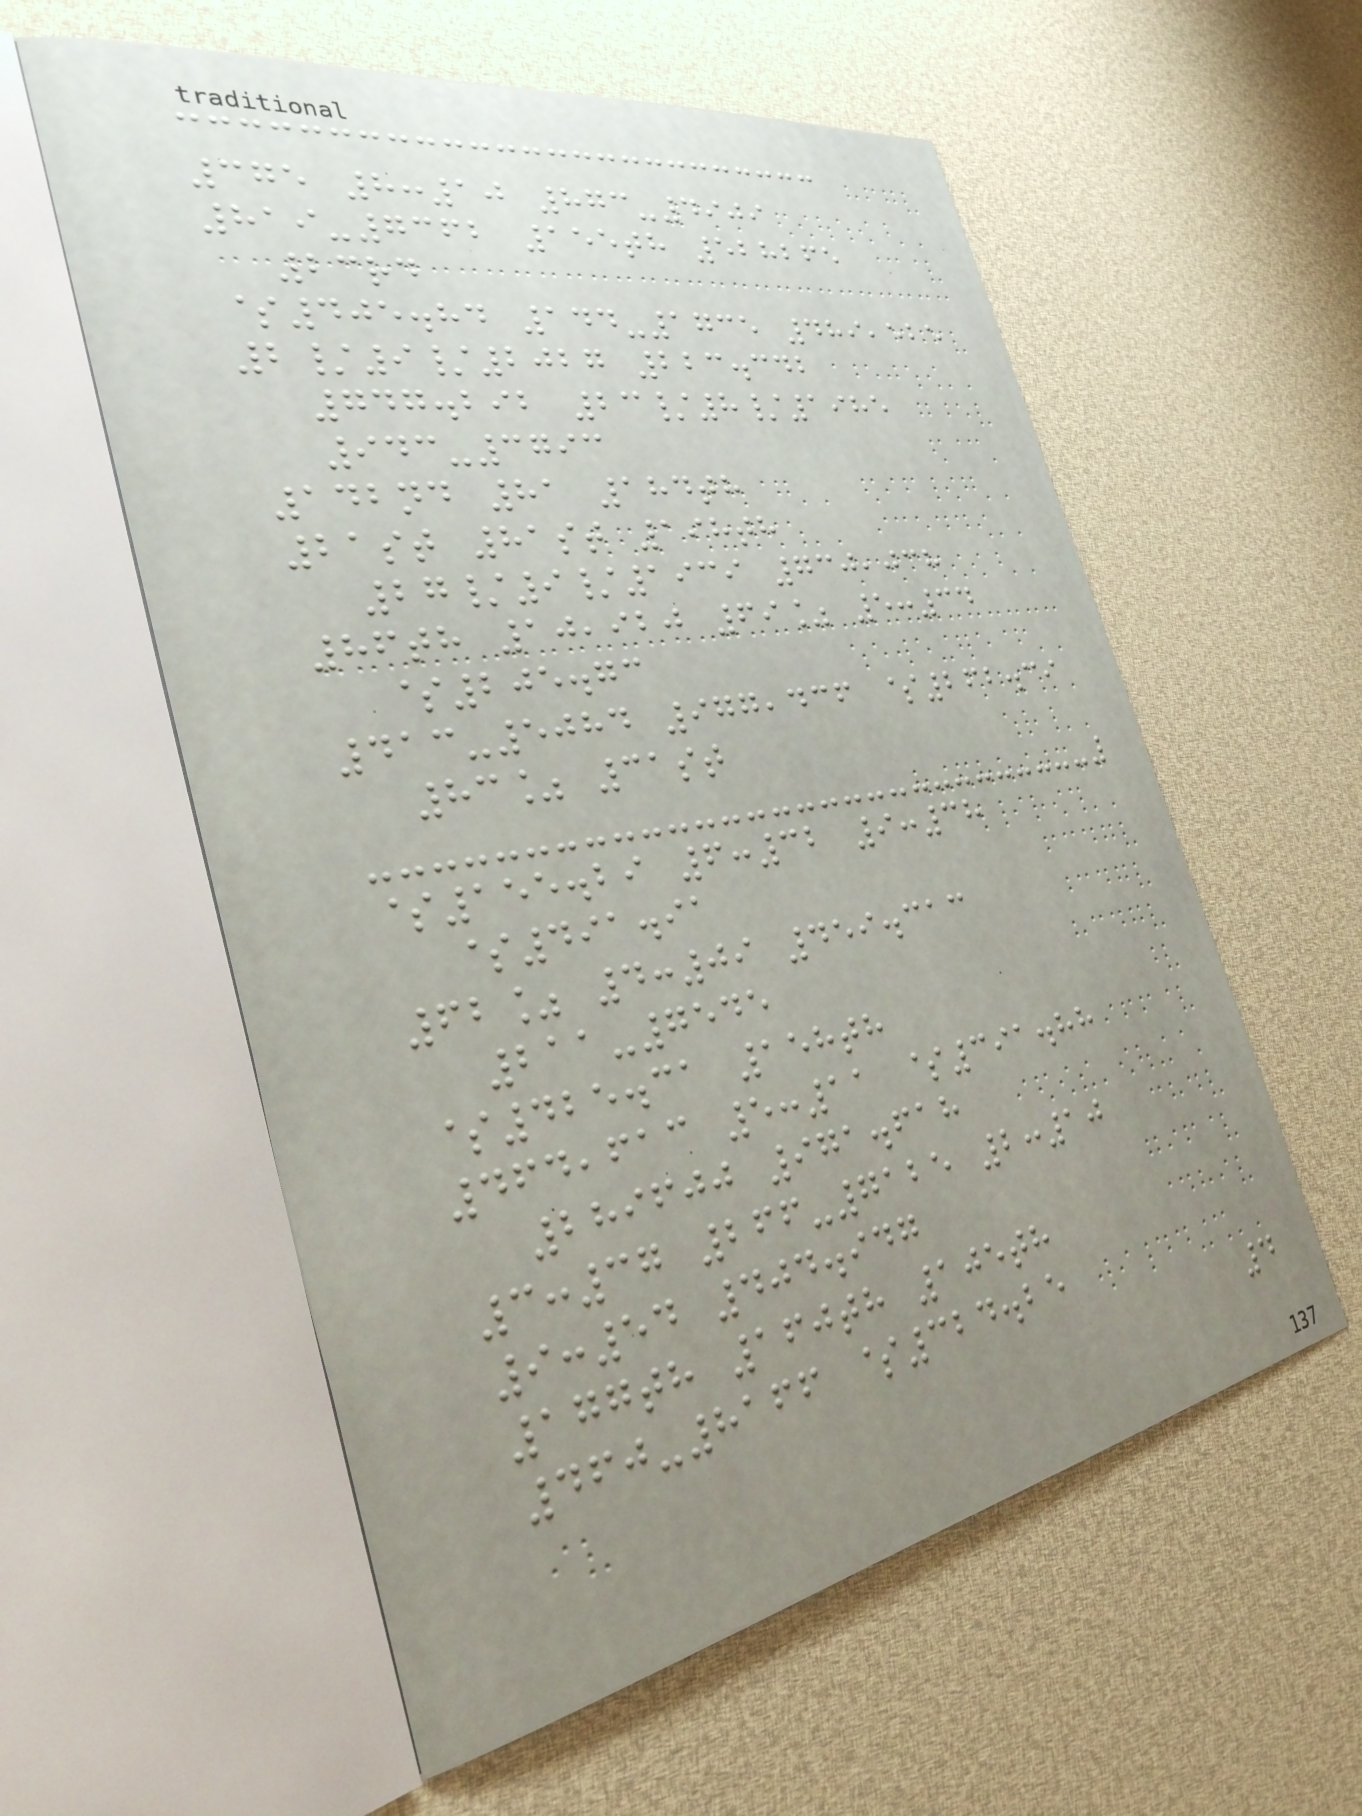375 8:10 873-4909
819-7362 155th 528265
23rd
$405.84 144-1735 489,525
2/9/2027 223.342
747.292 23/8/1985
943-3793
142nd 81 184th
21st 81st 198th
27/9/1939 730,038
86th 10,920 69% 5:34
$205.73
413-5084 977,436 $262.39
83% 31st
$155.29 6:32 9:38
$491.91
62% 4:09 459.313
211-7545
$425.31 158th
464,613 5:11 $391.88
289600 971.618
3:37 266-7125 2:10
9:54 404.947
177th 160th 105th
460-8166 $324.25
4
